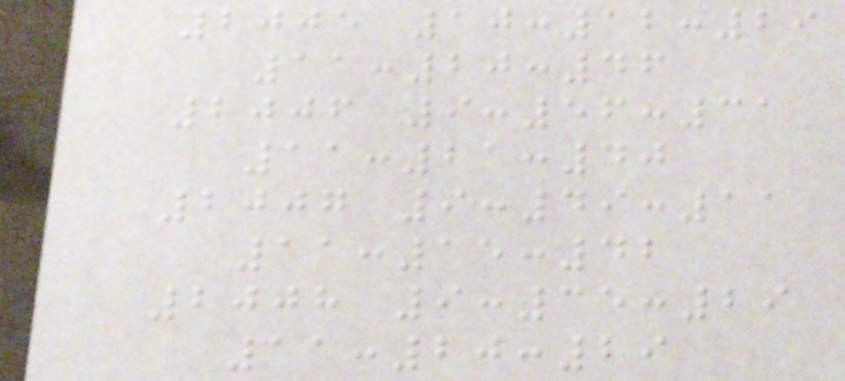2005 10:12:29
11:20:46
2006 9:56:31
11:21:40
2007 9:49:11
11:15:42
2008 9:35:29
11:20:29
